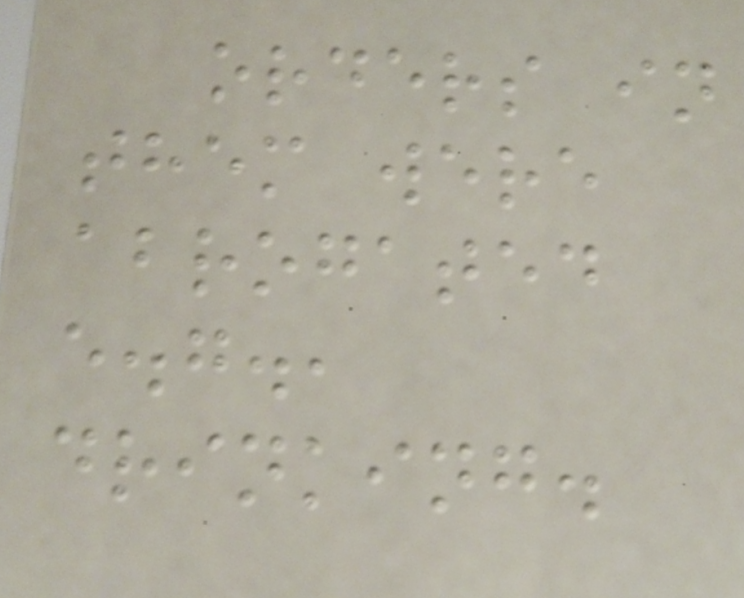orders in
them were
abrogated
e.g.,
drinking.
